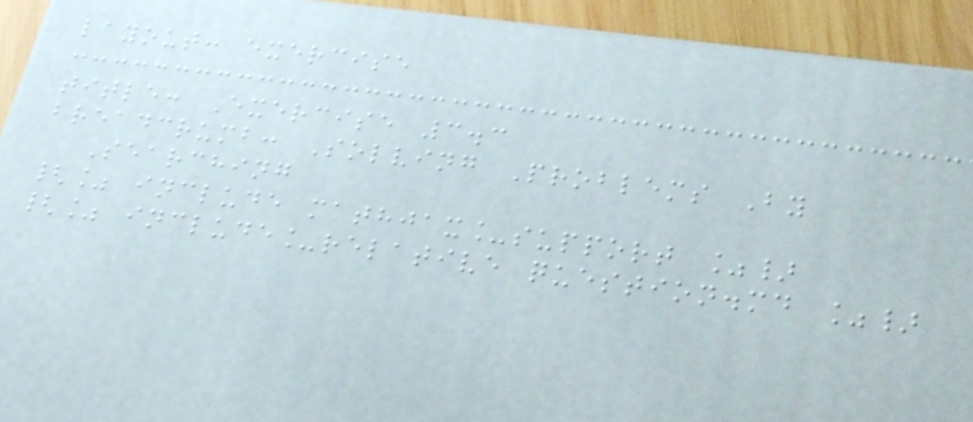layout: exercise
title: Exercise 3.3
breadcrumb: Solving Problems By
Searching
{% include mathjax_support %}
{% include_relative question.md %}
